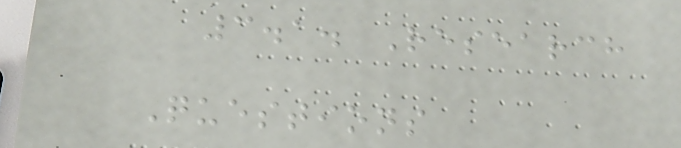3.1. Research
Questions
